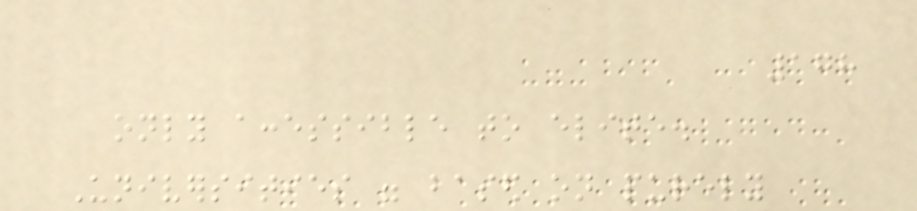178
only accessible to elite.
Universities were based on purely
